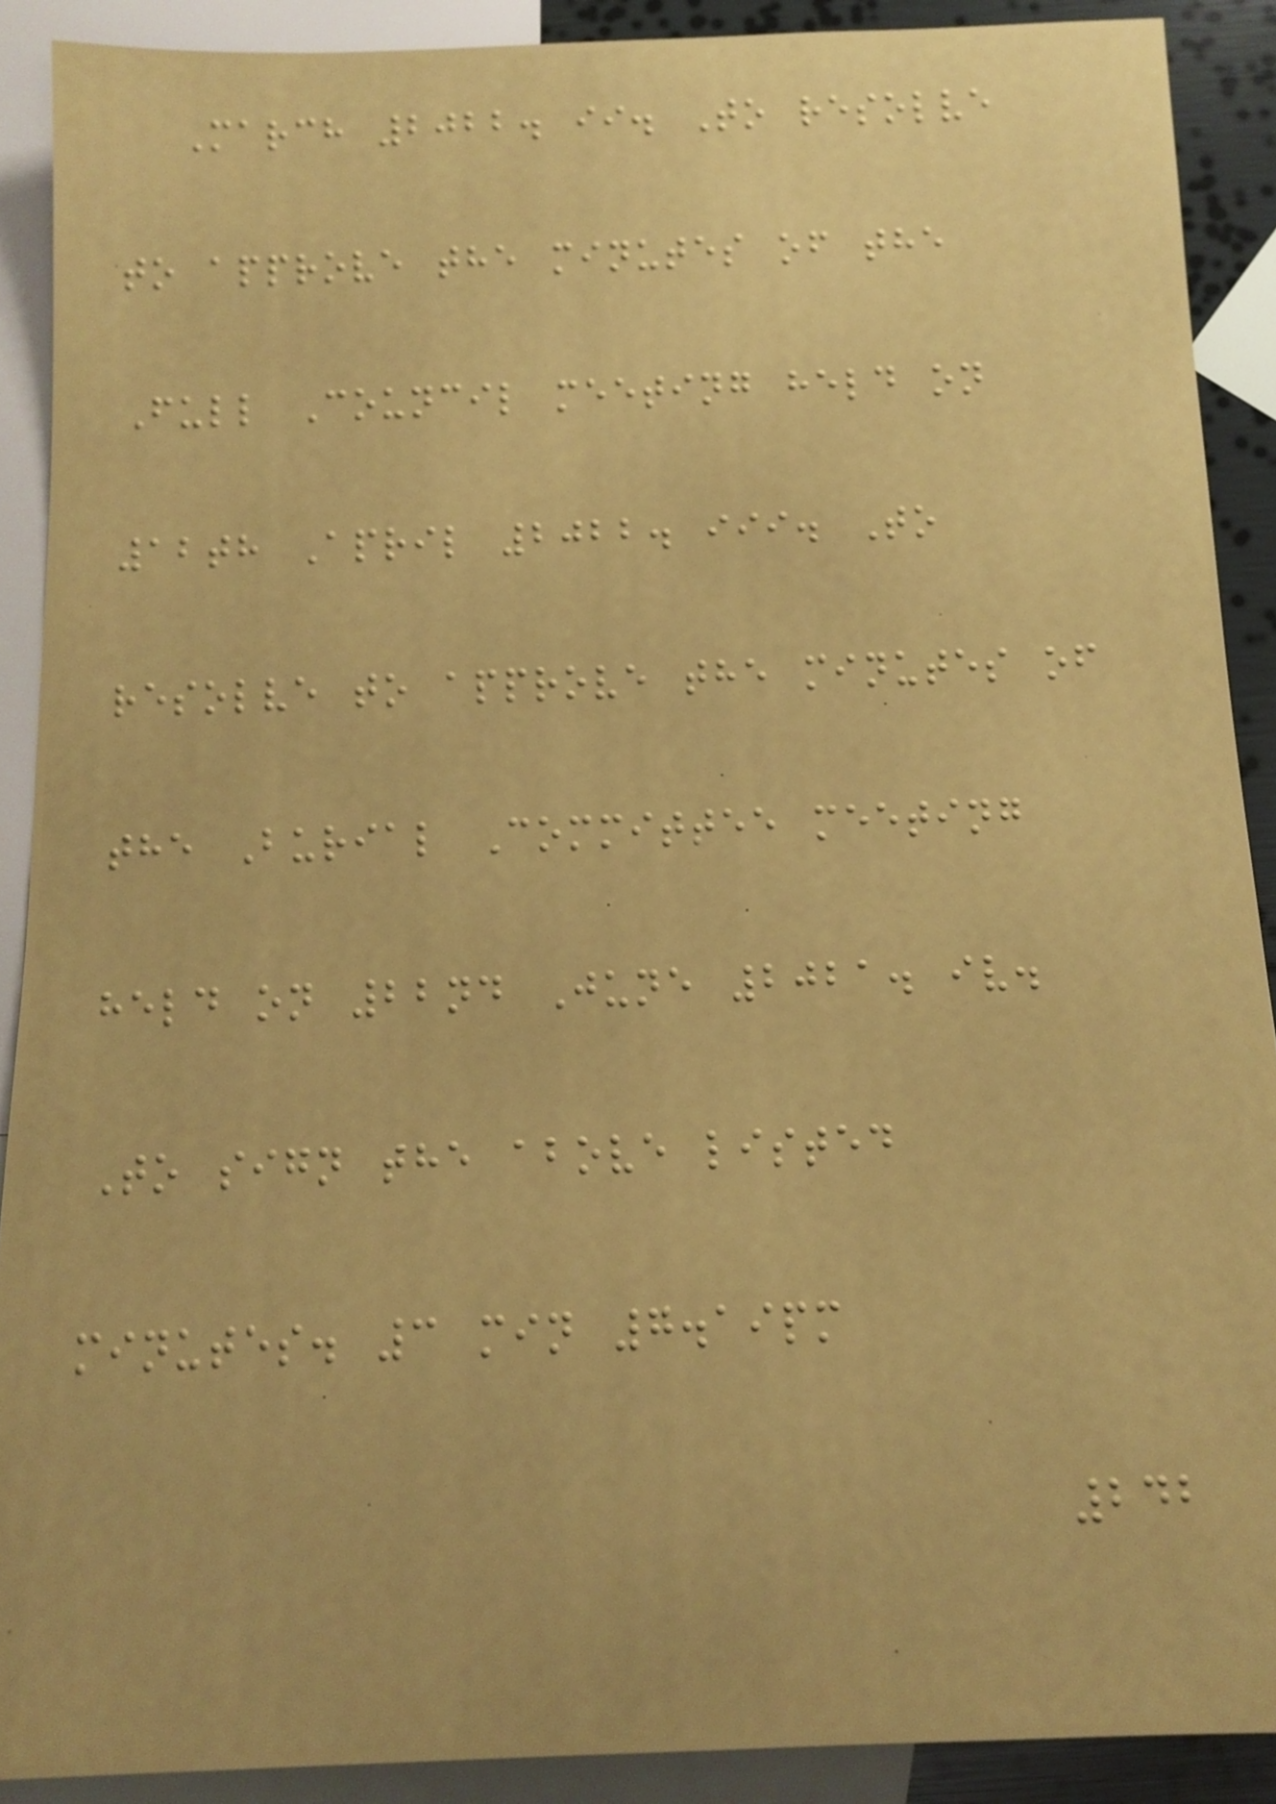March 2022. ii. To resolve
to approve the minutes of the
Full Council meeting held on
12th April 2022. iii. To
resolve to approve the minutes of
the Burial Committee meeting
held on 22nd June 2021. iv.
To sign the above listed
minutes. 3 min 7.19pm
242
